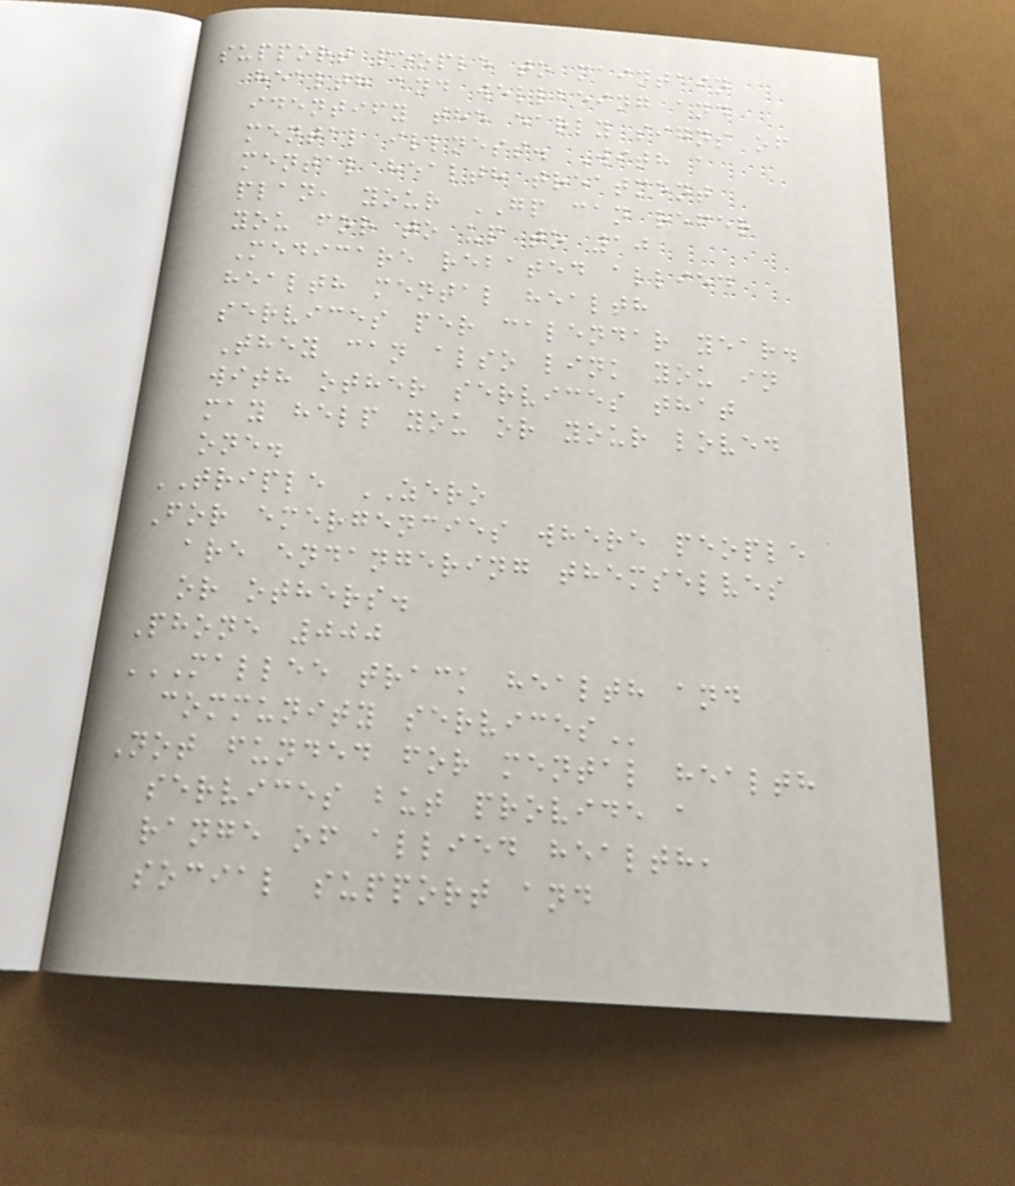support people to maintain
health and wellbeing and
identify the early signs of
mental illness. With a
mental health treatment
plan, your GP can refer
you for to up to 10
Medicare rebated allied
health mental health
services per calendar year.
They can also link you in
with other services that
may help you or your loved
one.
TRIPLE ZERO
For emergencies where people
are endangering themselves
or others.
Phone 000
MALLEE TRACK HEALTH AND
COMMUNITY SERVICES
Not funded for mental health
services but provide a
range of allied health,
social support and
